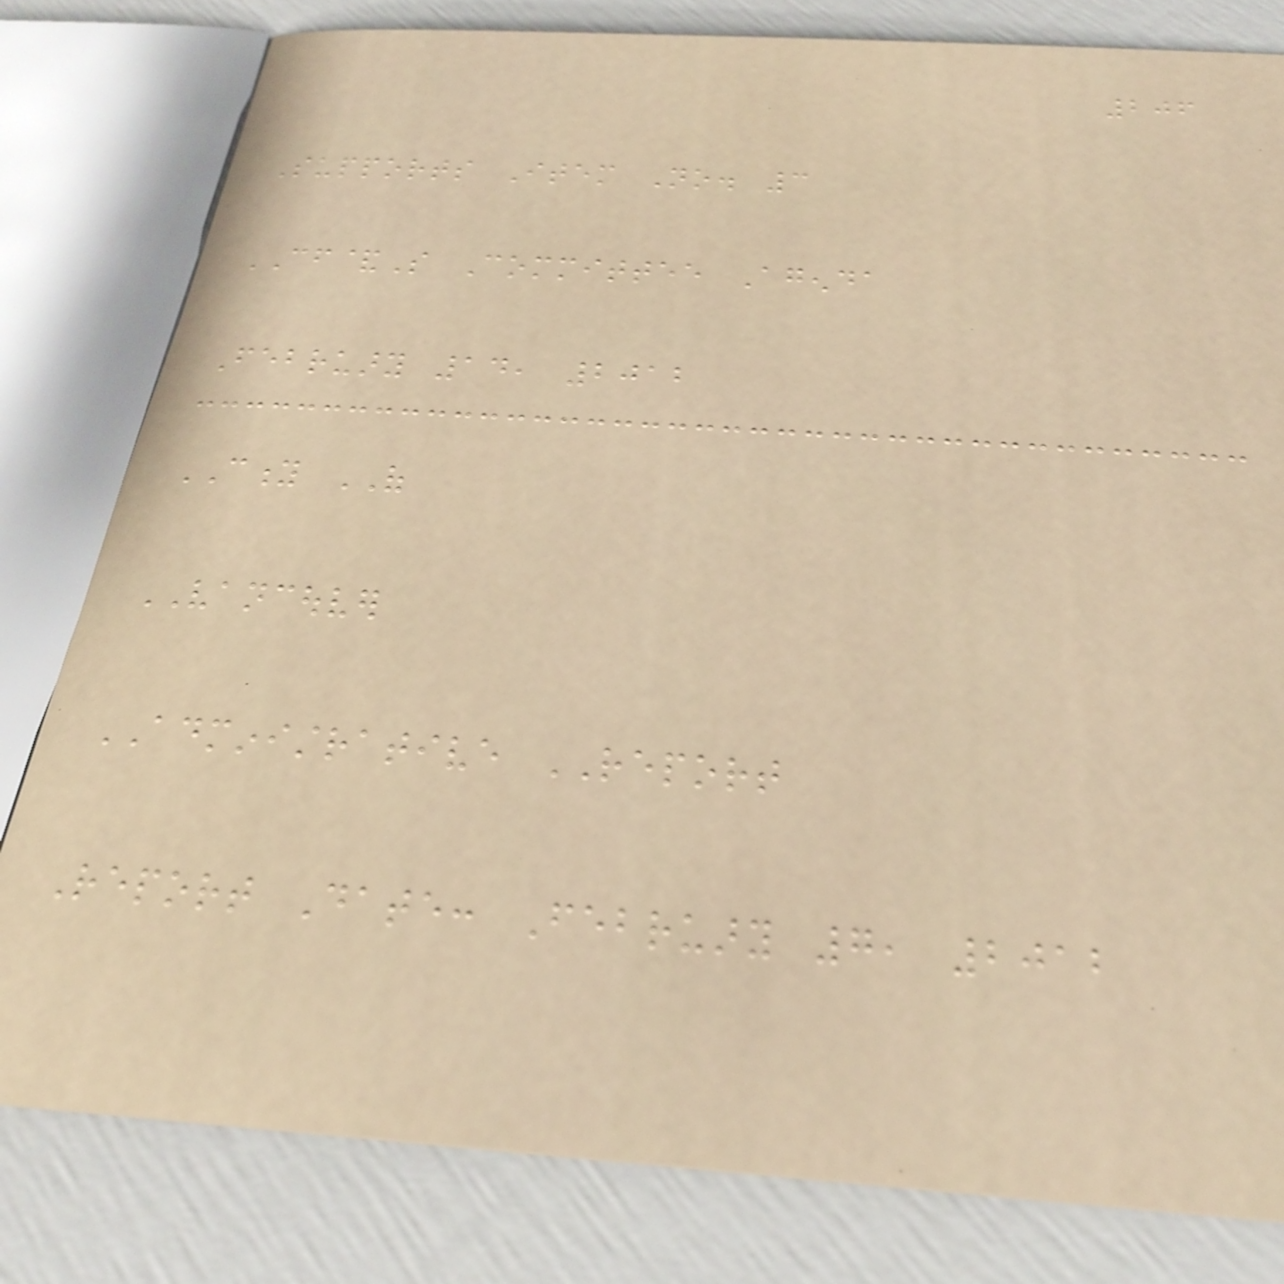206
Supports Item No. 3
CF&S Committee Agenda
February 14, 2012
CITY OF
VANCOUVER
ADMINISTRATIVE REPORT
Report Date: February 7, 2012
